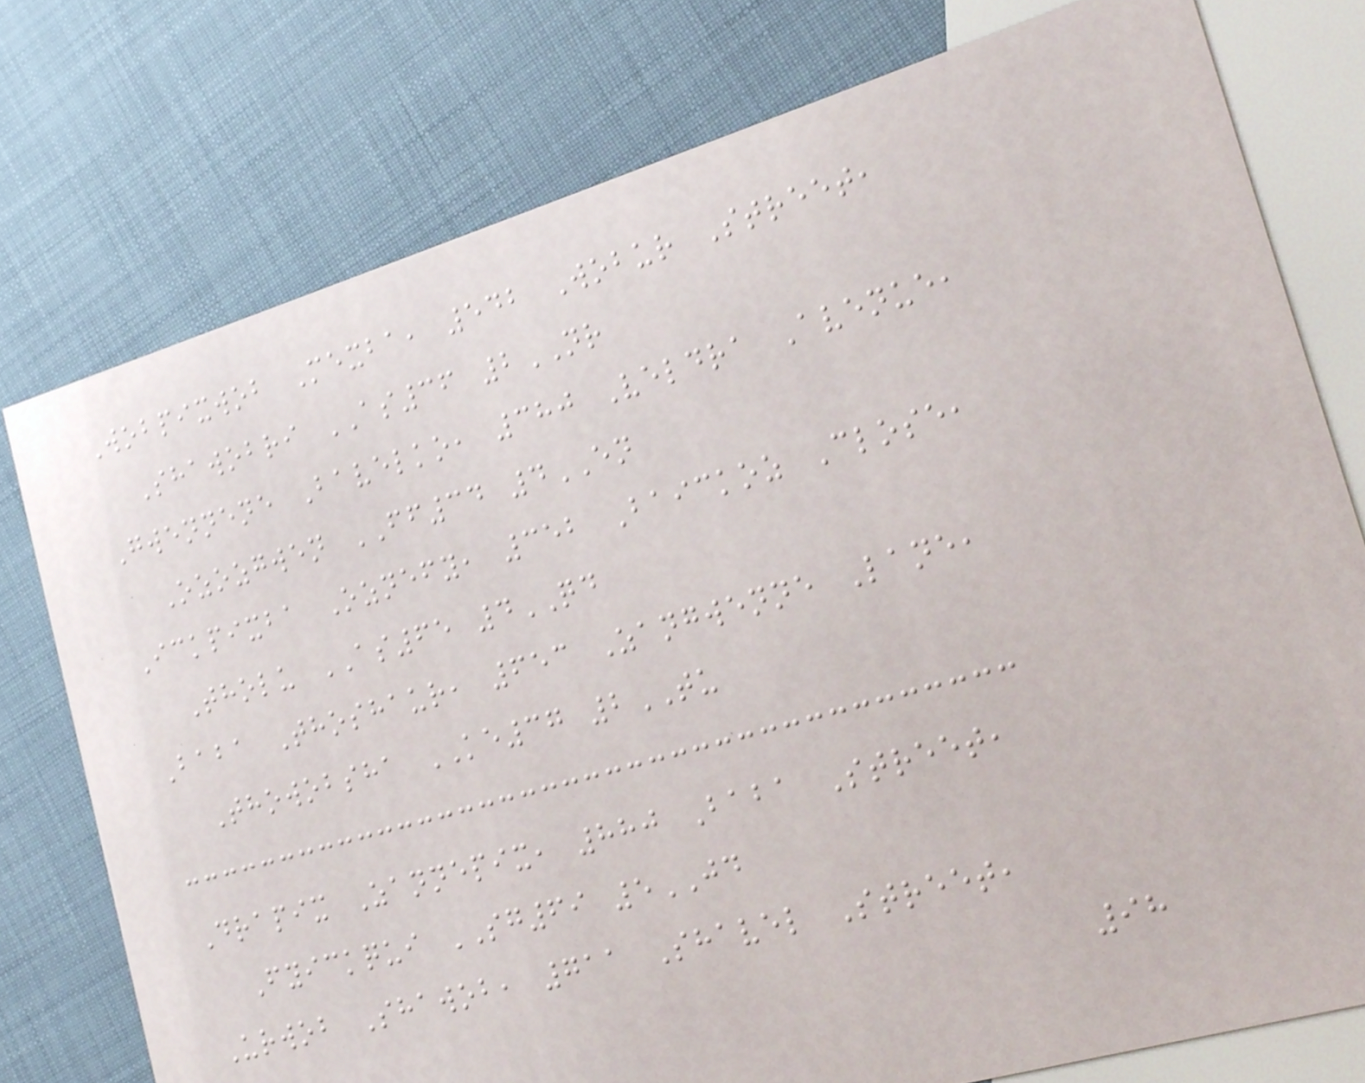Wobpixwob Mexba, 542 Wobur Street,
Shawobri AS36 2NR
Gwennene Bavelko, 380 Veldra Avenue,
Ozozgwen FF34 4EN
Ickpixba Oznefy, 352 Baickoz Close,
Tholu AS65 4QD
Baba Thoshaur, 653 Zangwenne Lane,
Thowobsha KE37 2TU
Drapix Zannepix, 880 Baba Street,
Fyickqui SG69 5JD
Urwob Shawob, 711 Shavel Street,
98
